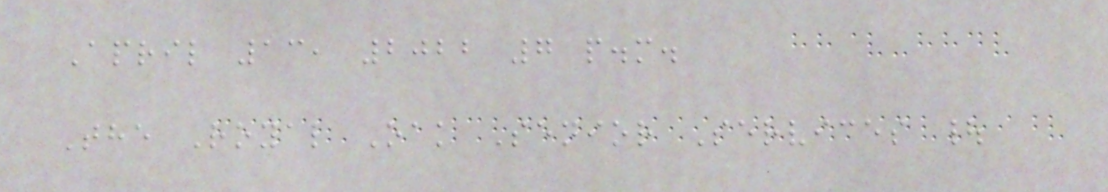April 13, 2022 7 p.m.
The Royal Oak Senior Services |
